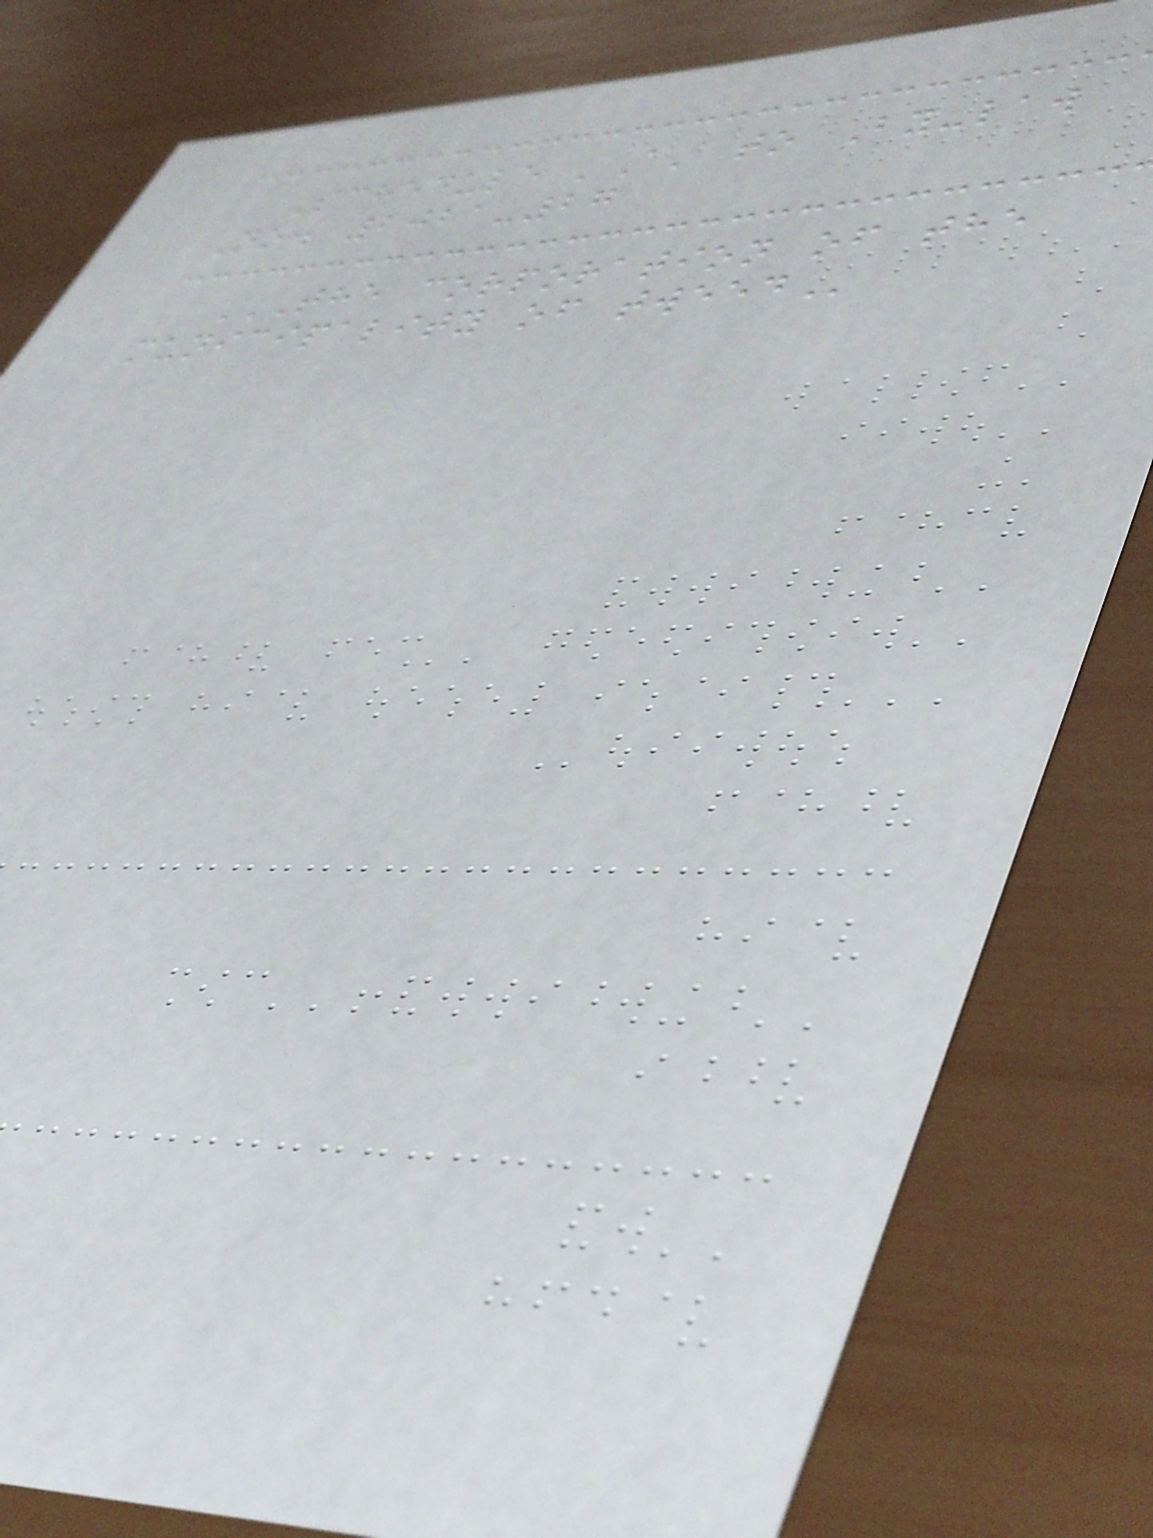Schedule 'A' to By-law
No. 2021-27
THE CORPORATION OF THE
municipality of
